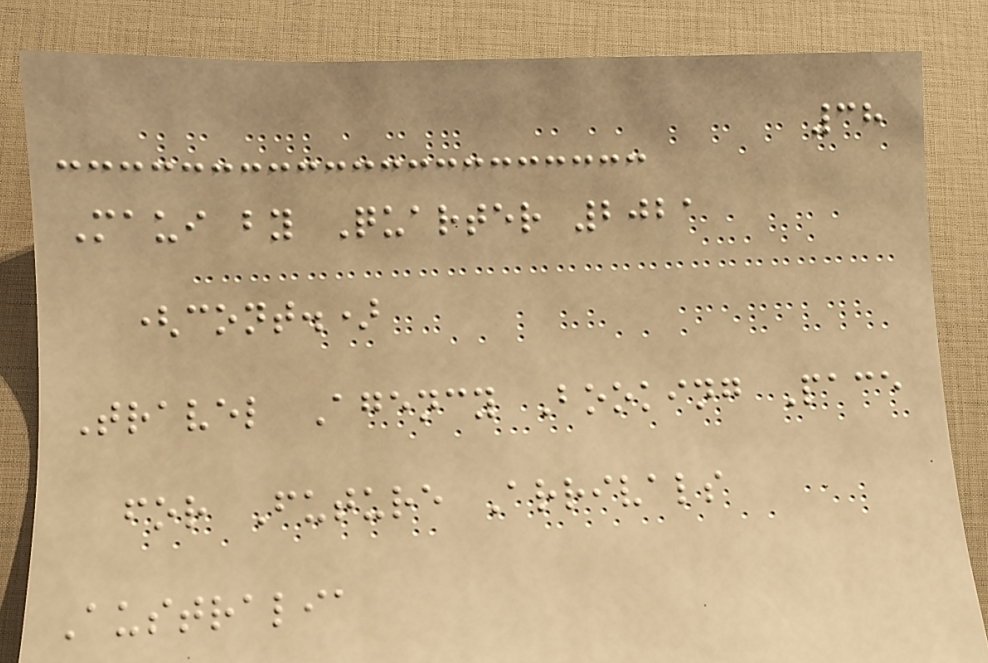38
Maui by Quarter 2021
(cont.)
Travel Agency Booking Pace
for Future Arrivals
Australia
